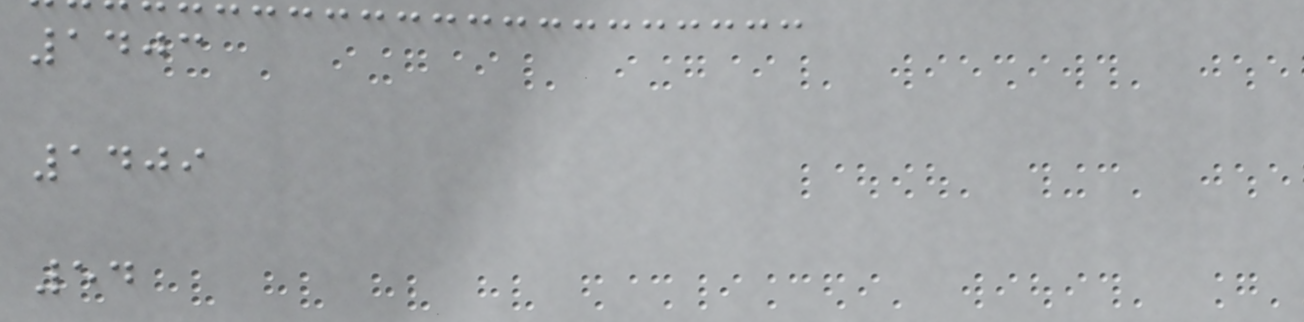1403
1409
54
